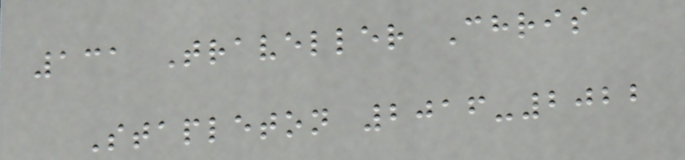131 Traveller Chris
Stapleton 2016-2022
